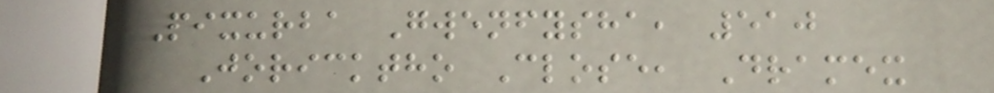Pixurba Gwenfysha, 510
Joricktho Close, Dramex
